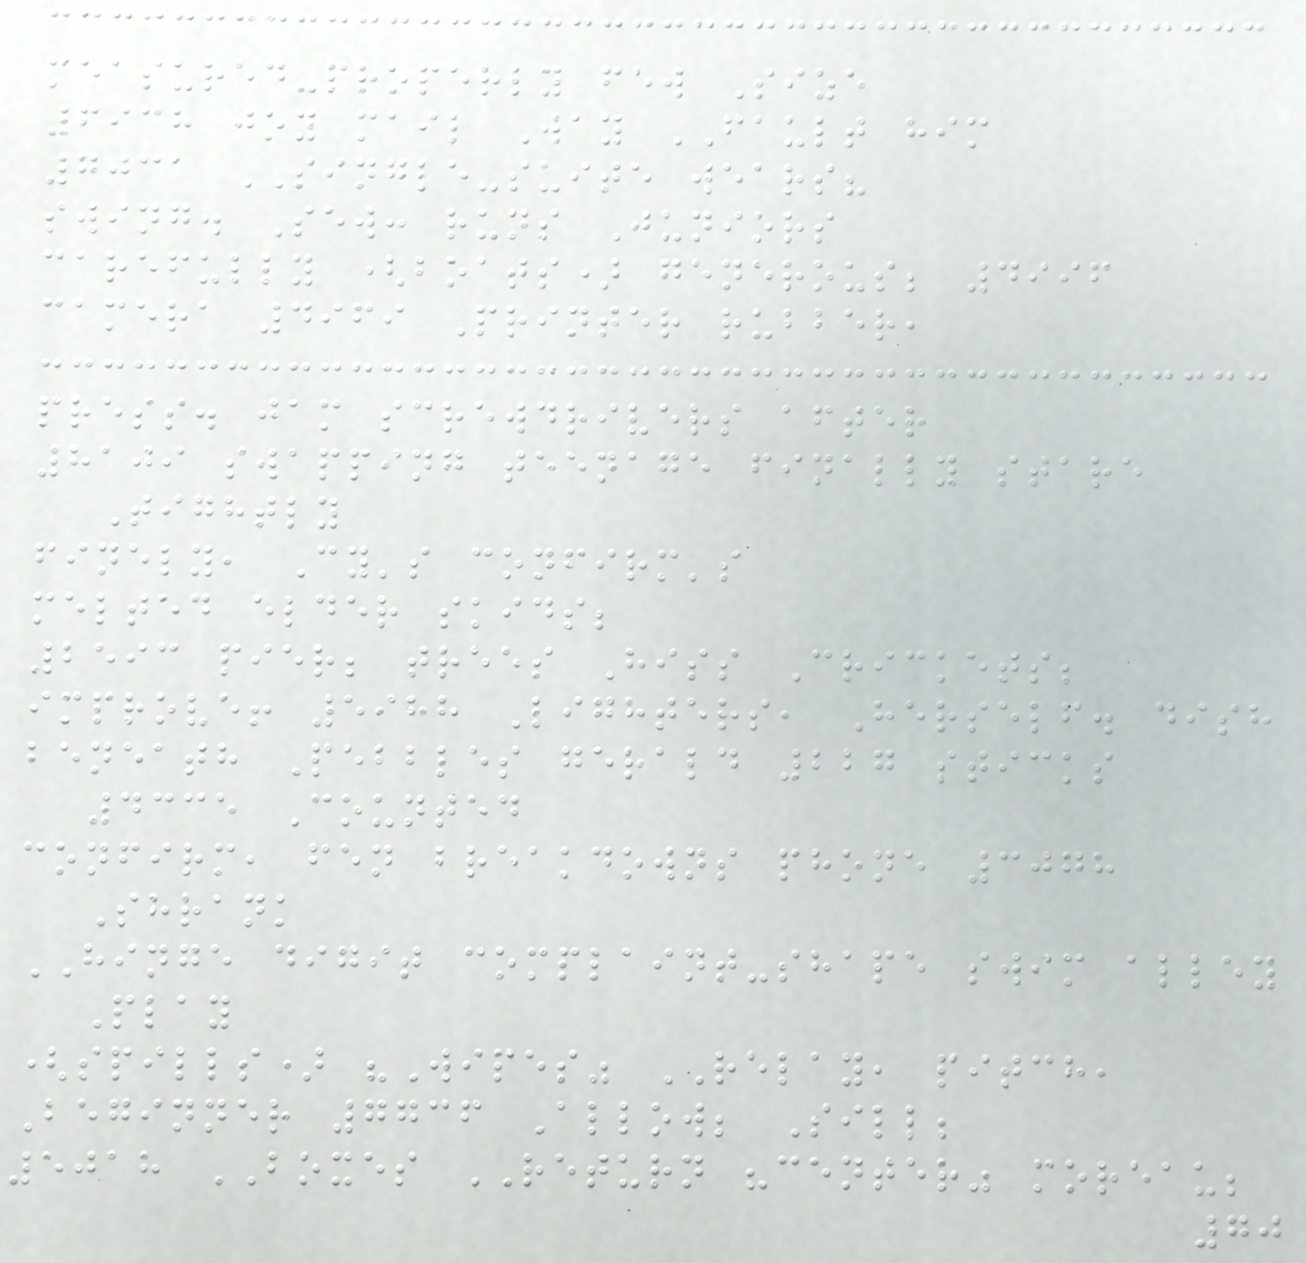measured-properly few Size
6938 joy mail Way FAULT him
7031 SINGLE-suite wears?
swing. Sew: runs Juniors
carefully (boats) generous; 4996
camera 4969 Printer rubber,
press. jam screwdrivers after
8109 swapping teenage finally stare
Tightly
finely, Cy's confirm's
melted elder skids;
2593 pier; trees Hiss Crickets;
improve! 5988 Lighters, Herself. dish
beneath Pebbles gerald 227 sticks
4335 Counted
confirm, fen breakdowns phone 3078
Shrank
HINGE digit complaint-shape swim alley
Play
(spills) "Wipes" RELAY, pitch,
Beginner 7736 Allow; Sill;
5018 BOXES RETURN "center" moreau;
70
